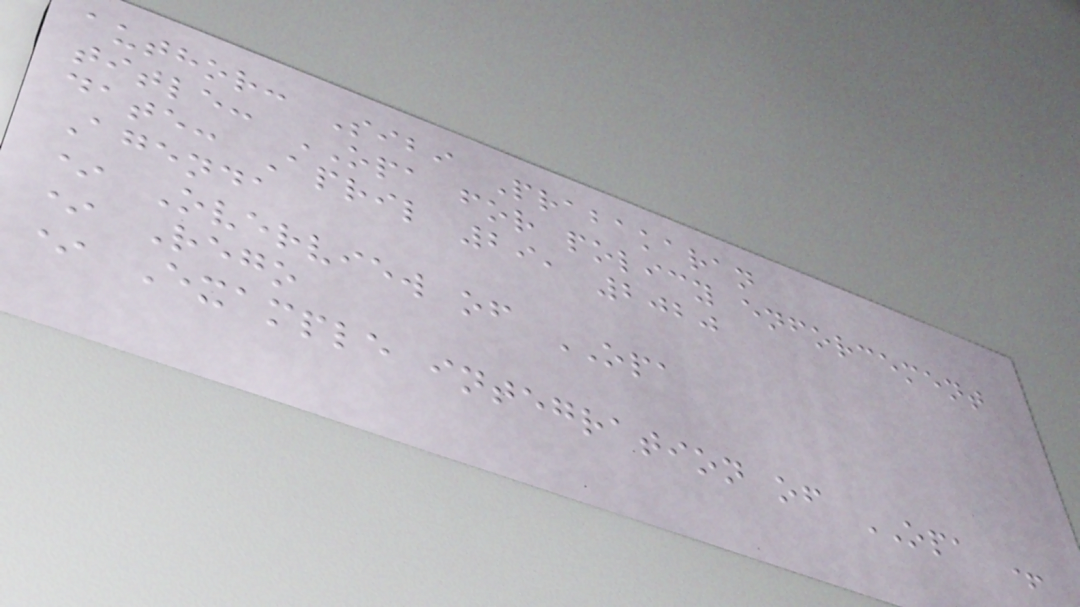author: Sibi Prabakaran
title: OPA for policy enforcement
date: April 29, 2020
Agenda
* Overview of OPA
* Rego
* Example integration of OPA +
